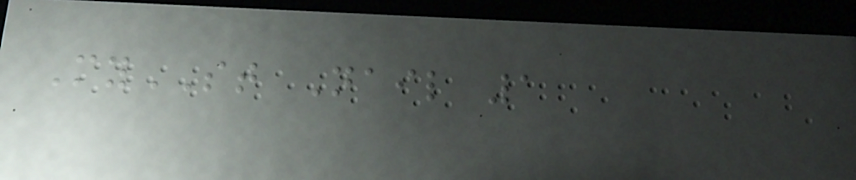MyST Nail 1
